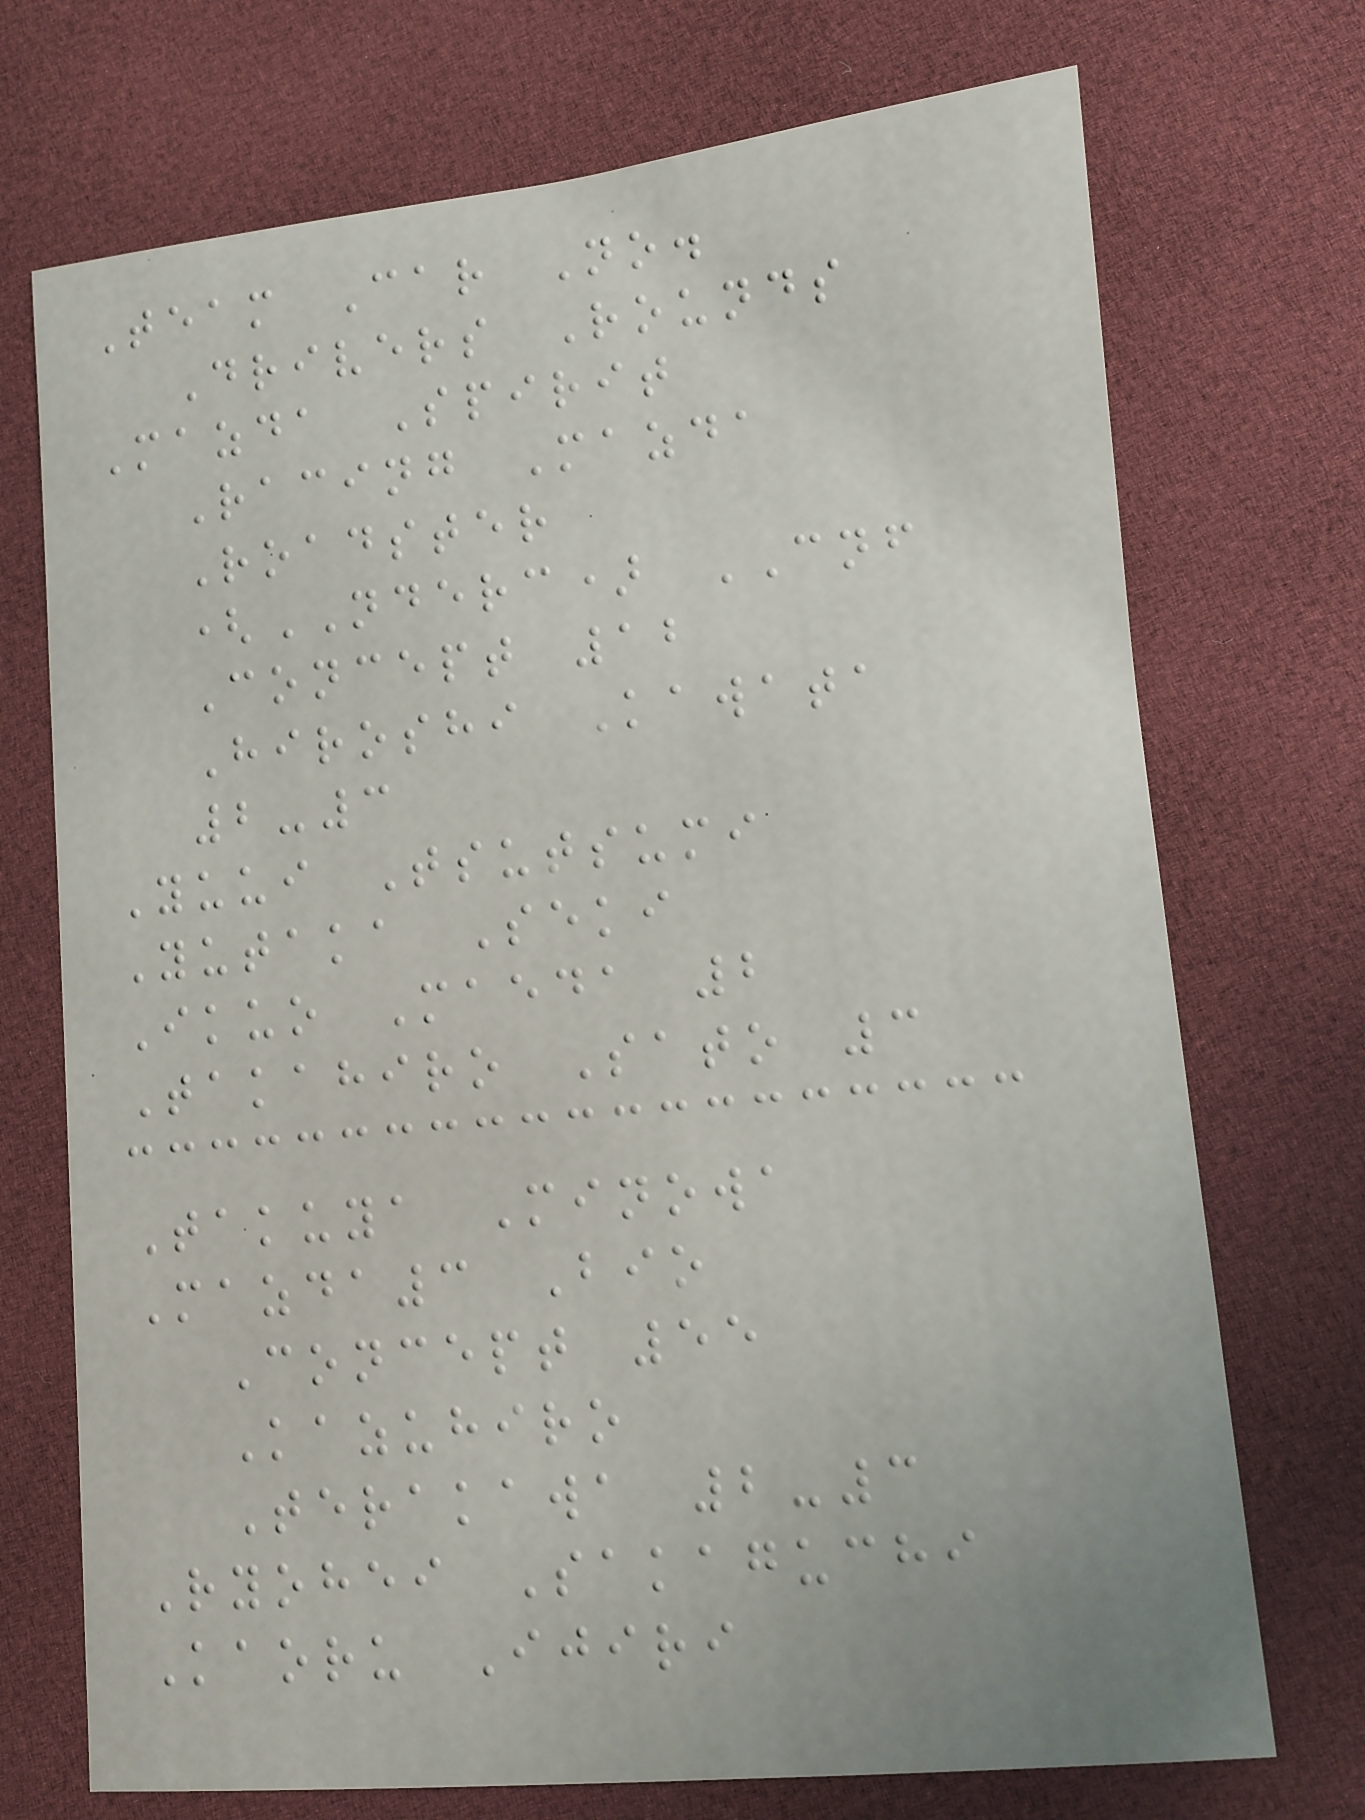Team Car No.
Drivers Rounds
Mazda Spirit
Racing Mazda
Roadster
(NDERC) CNF
Concept 12
Hiroshi Kawata
2-3
Yuui Tsutsumi
Yutaka Seki
Ikuo Maeda 2
Takahiro Sato 3
Takuya Minowa
Mazda3 Bio
Concept 55
Kazuhiro
Terakawa 2-3
Ryohei Sakaguchi
Kaoru Ijiri
